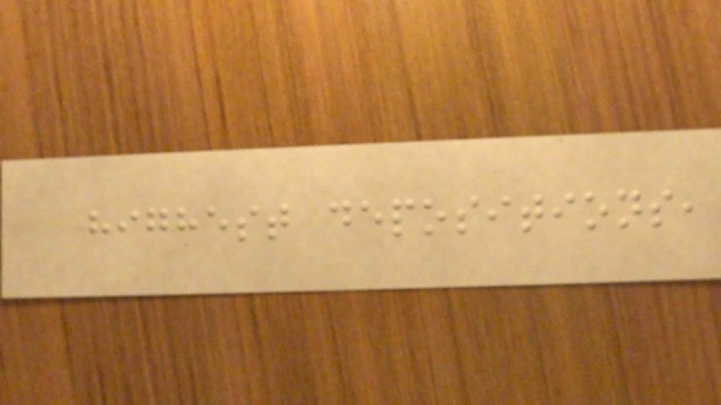highest depositions,
